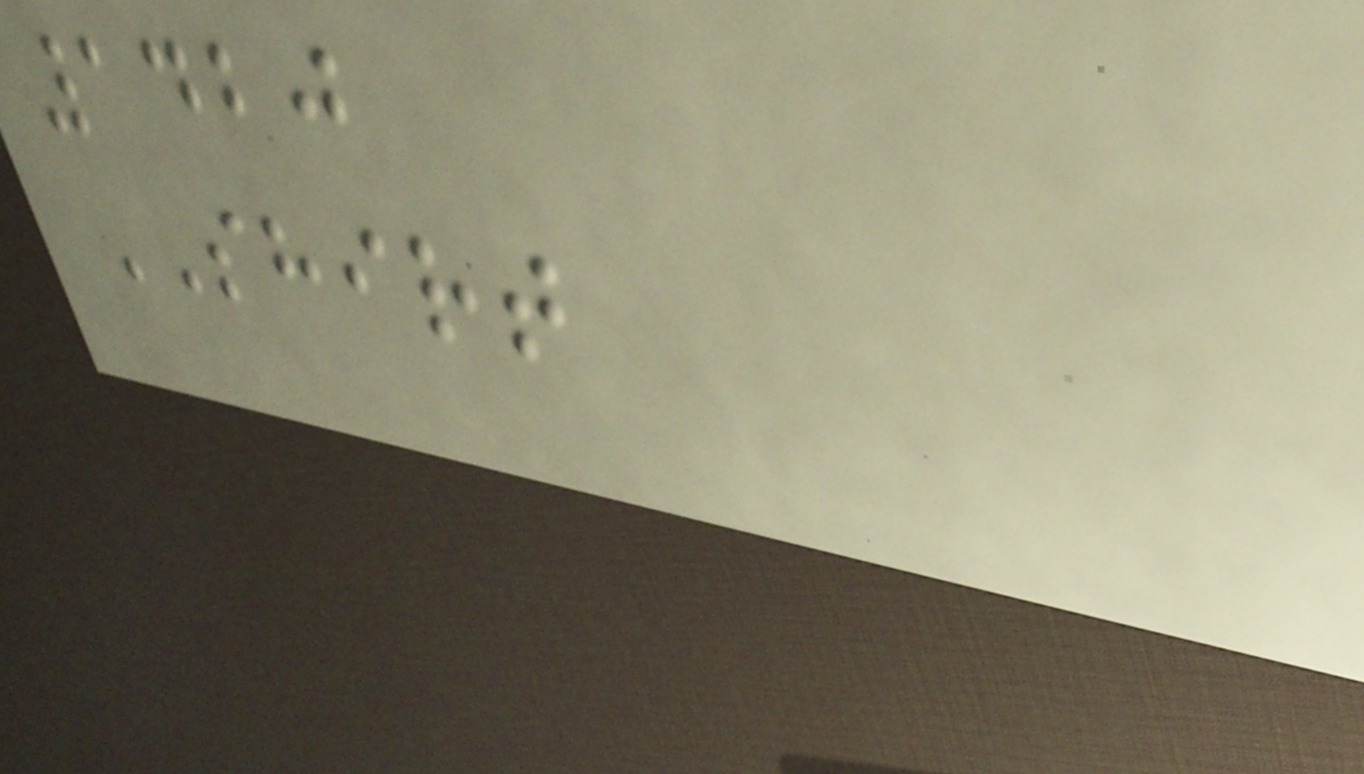1420
SHIRT
